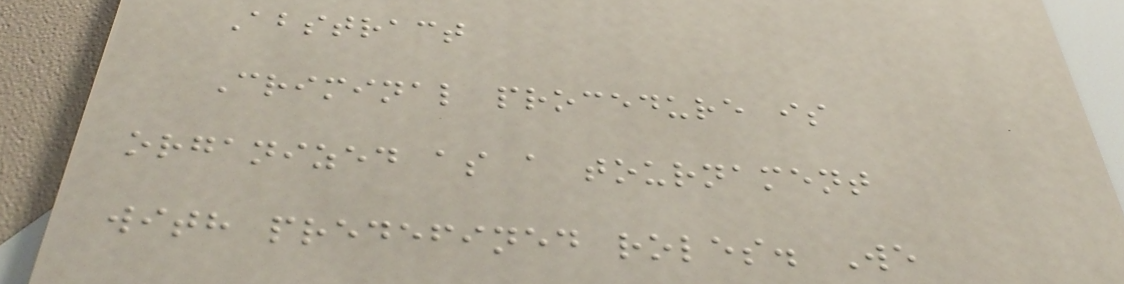Abstract
Criminal procedure is
organized as a tournament
with predefined roles. We
